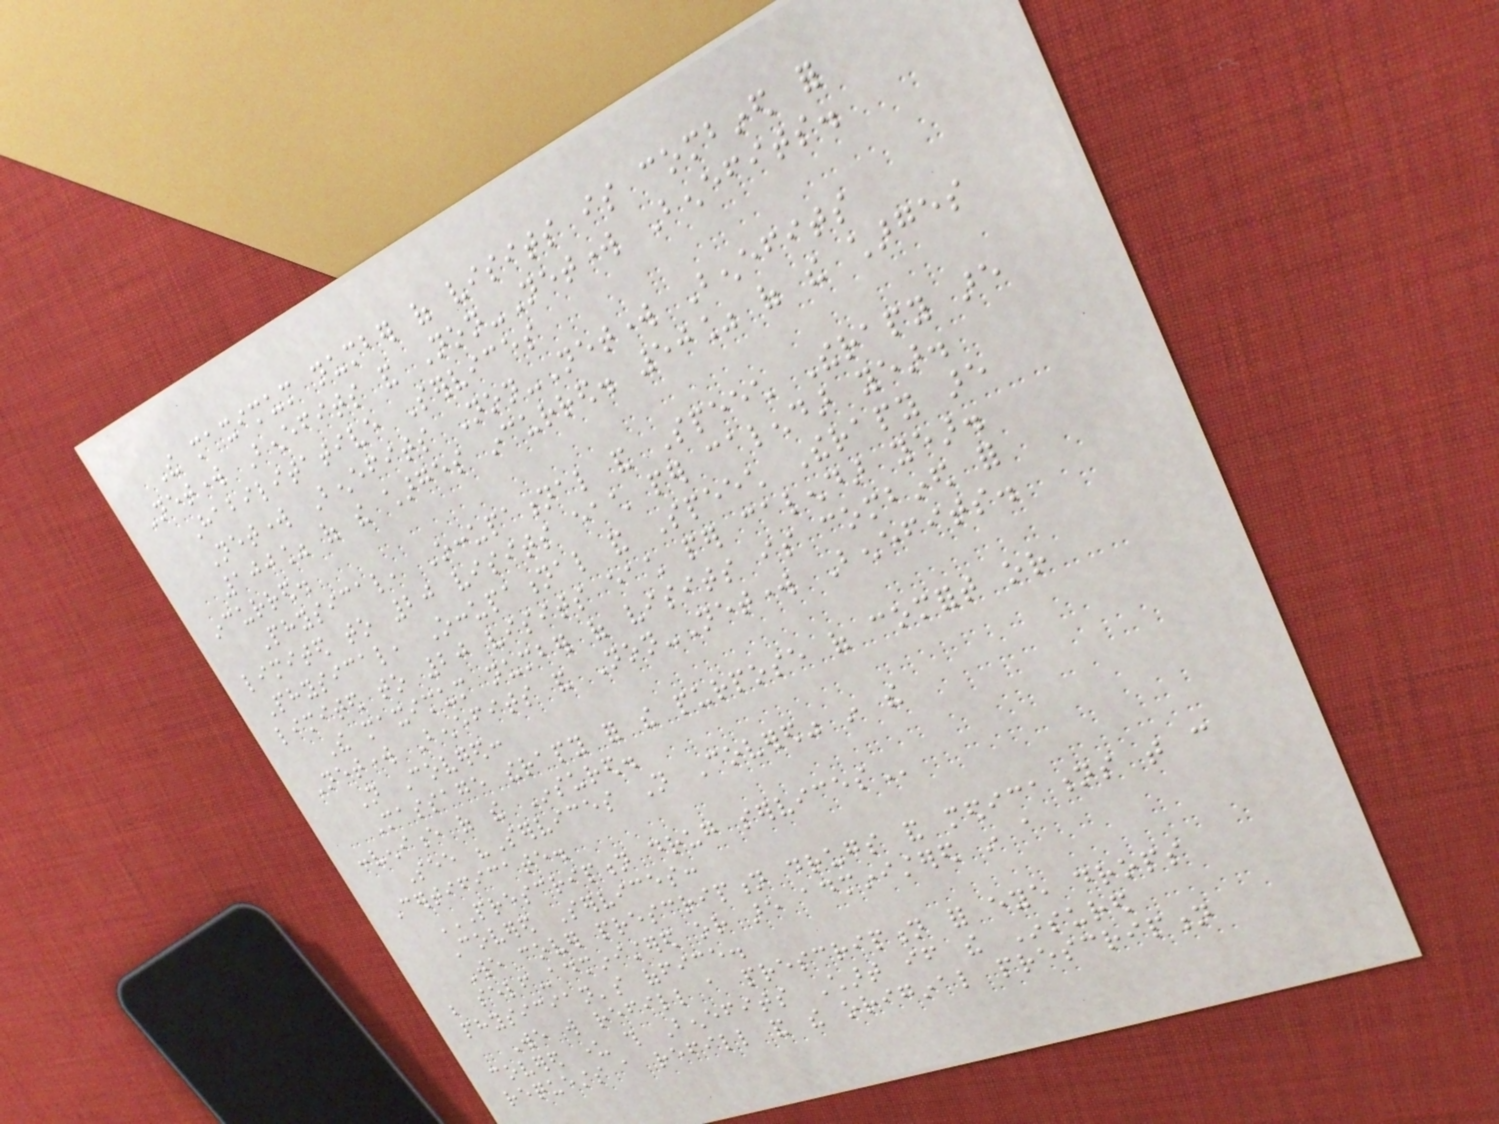The maximum number of visits is combined for
Network Benefits and Non-Network Benefits.
Habilitative Services
Network Benefits Non-Network Benefits
100% of the charges incurred. 50% of the charges
incurred.
Physical, Occupational and Speech Therapy are
limited to 20 visits each per calendar year.
Physical, Occupational and Speech Therapy are
limited to 20 visits each per calendar year.
The maximum number of visits is combined for
Network Benefits and Non-Network Benefits.
Not Covered:
Massage therapy for the purpose of comfort or
convenience of the Insured.
See "Services Not Covered" in the
Certificate.
PRESCRIPTION DRUG SERVICES
Covered Services:
We cover prescription drugs and medications that can
be self-administered or are administered in a
physician's office.
We will refill a prescription for eye drops
covered under this Benefits Chart if the Insured
requests a refill and the original prescription
